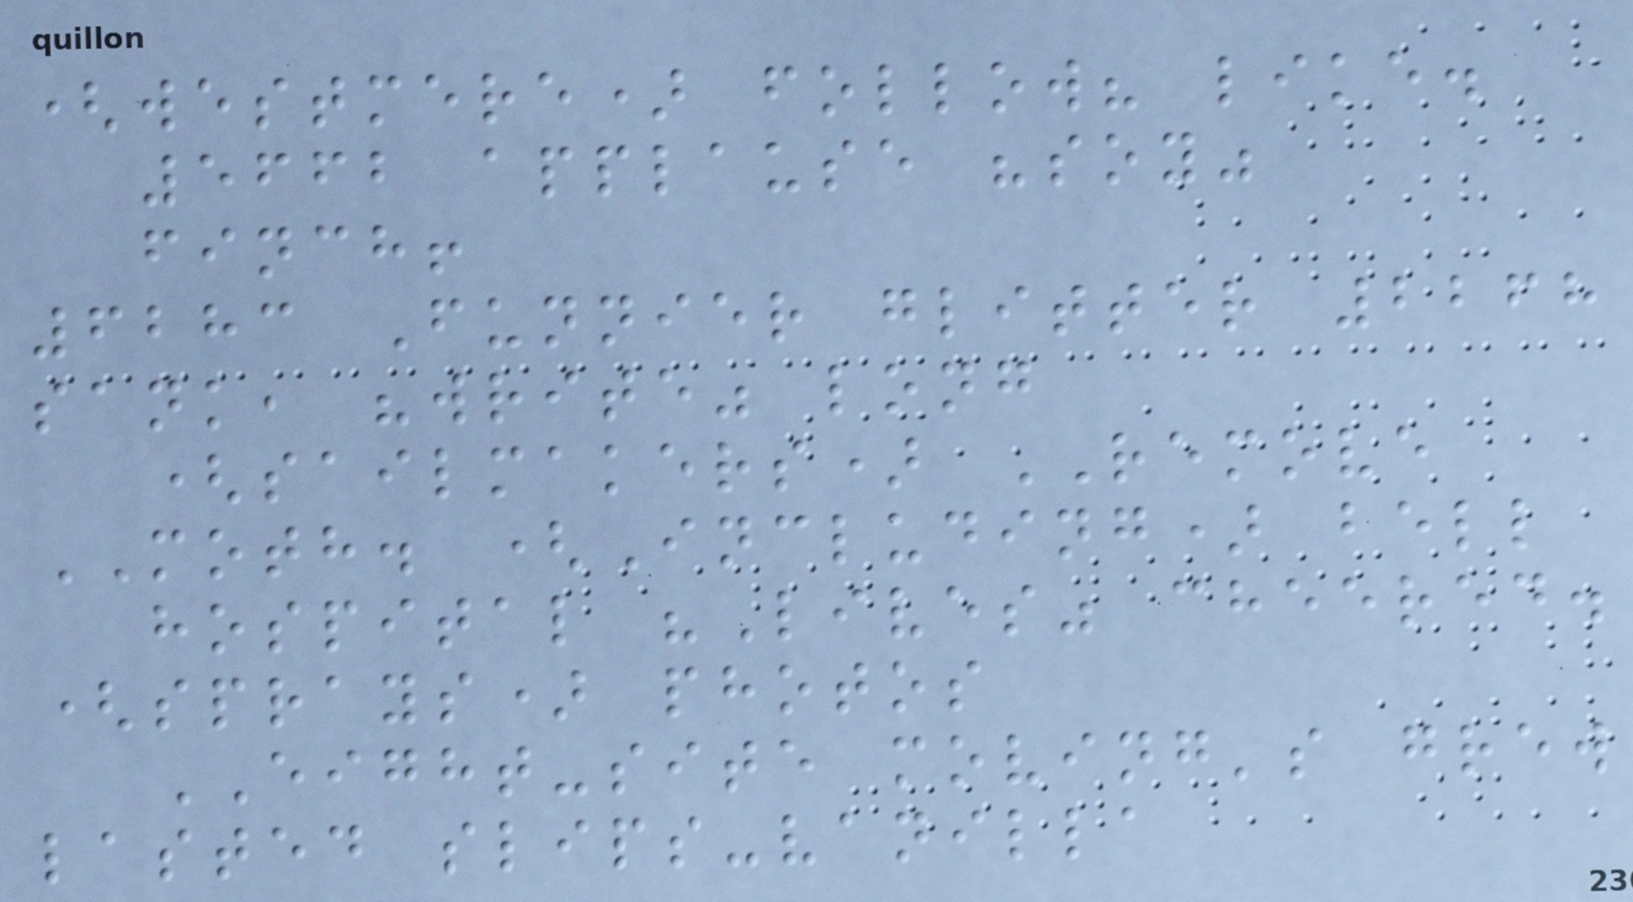(westmere) follow? like.
5662 applause "soy"
finch!
6283 Funnier glitter 2268
sank, "write" long
(sailmakers) REMOVE
MOTH. (Including) bell
hospital "Lives" cheered.
(sprays) photos
EIGHT-site moving's grew
lasted slips-vanilla
